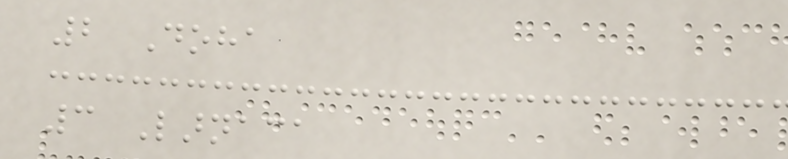2 Doha
3 Larnaca
